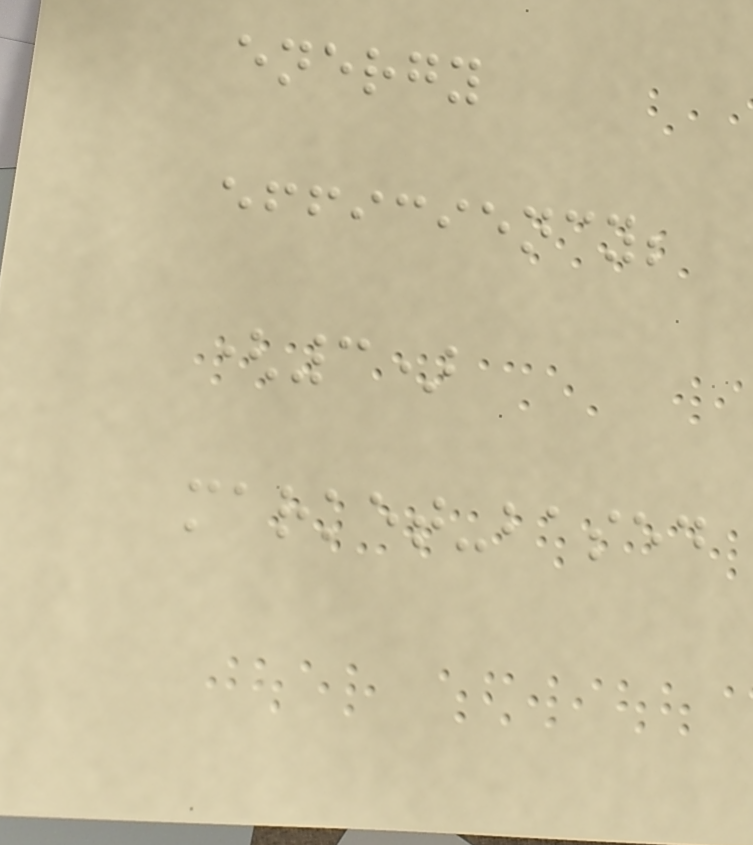energy
efficiency;
(3)
market-based
